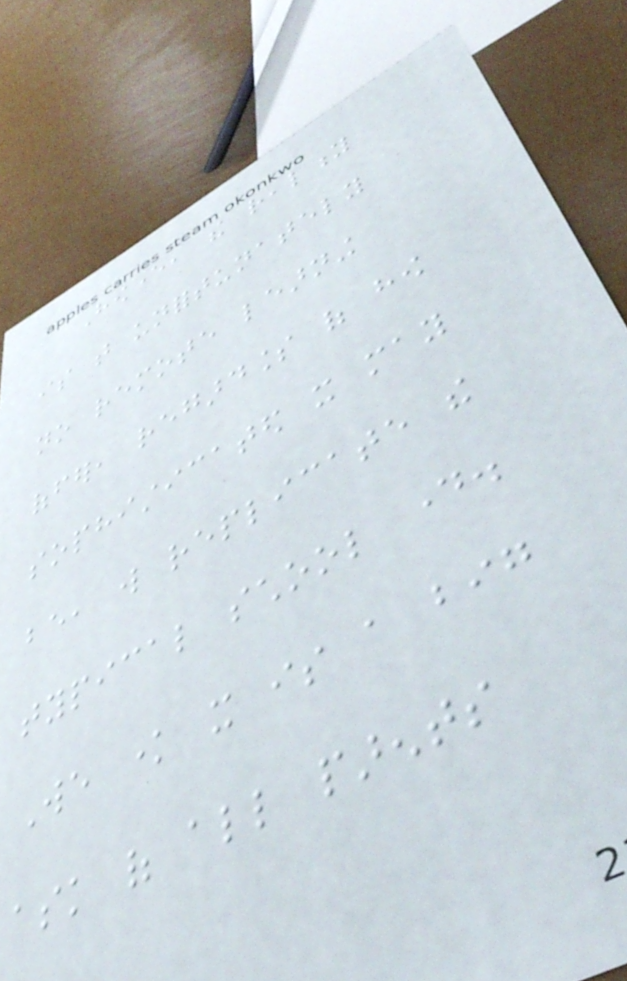However, the reality
is that unfortunately
no remote learning
offer, regardless of how
sophisticated it may
be, will replicate the
typical school day.
We know it is a big
ask of all parents
